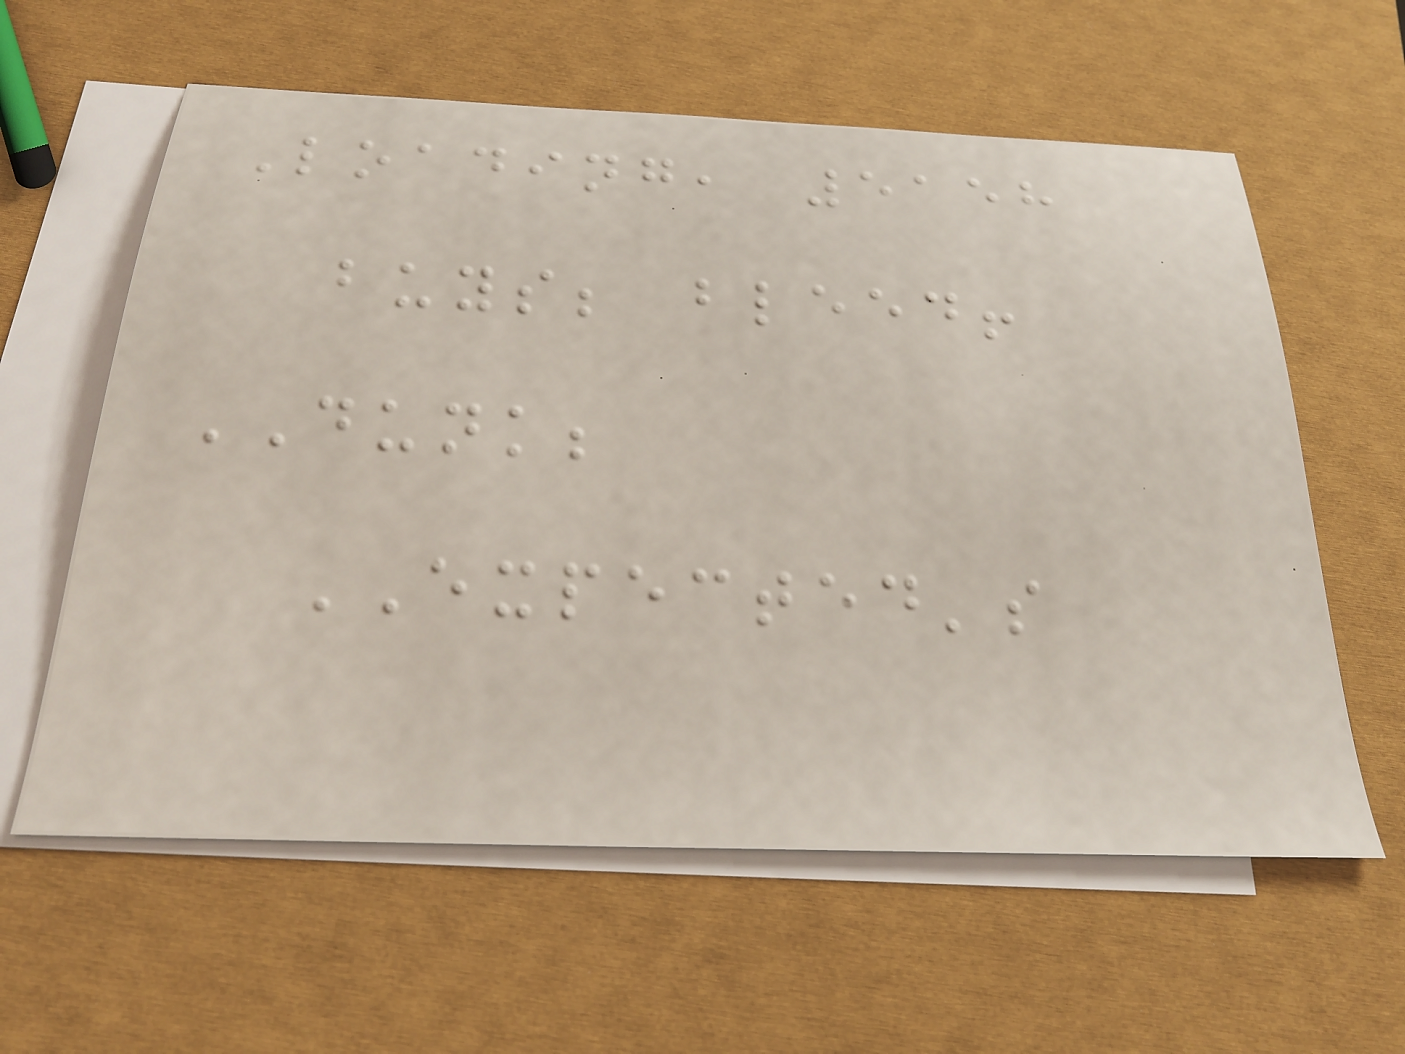Loading, 5158
buys; bleed!
DUNK;
EXPECTED's
